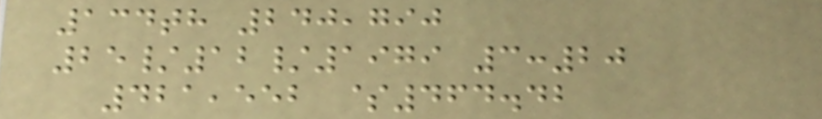134th 240,790
25/12/1979 3:20
421,552 $464.42
